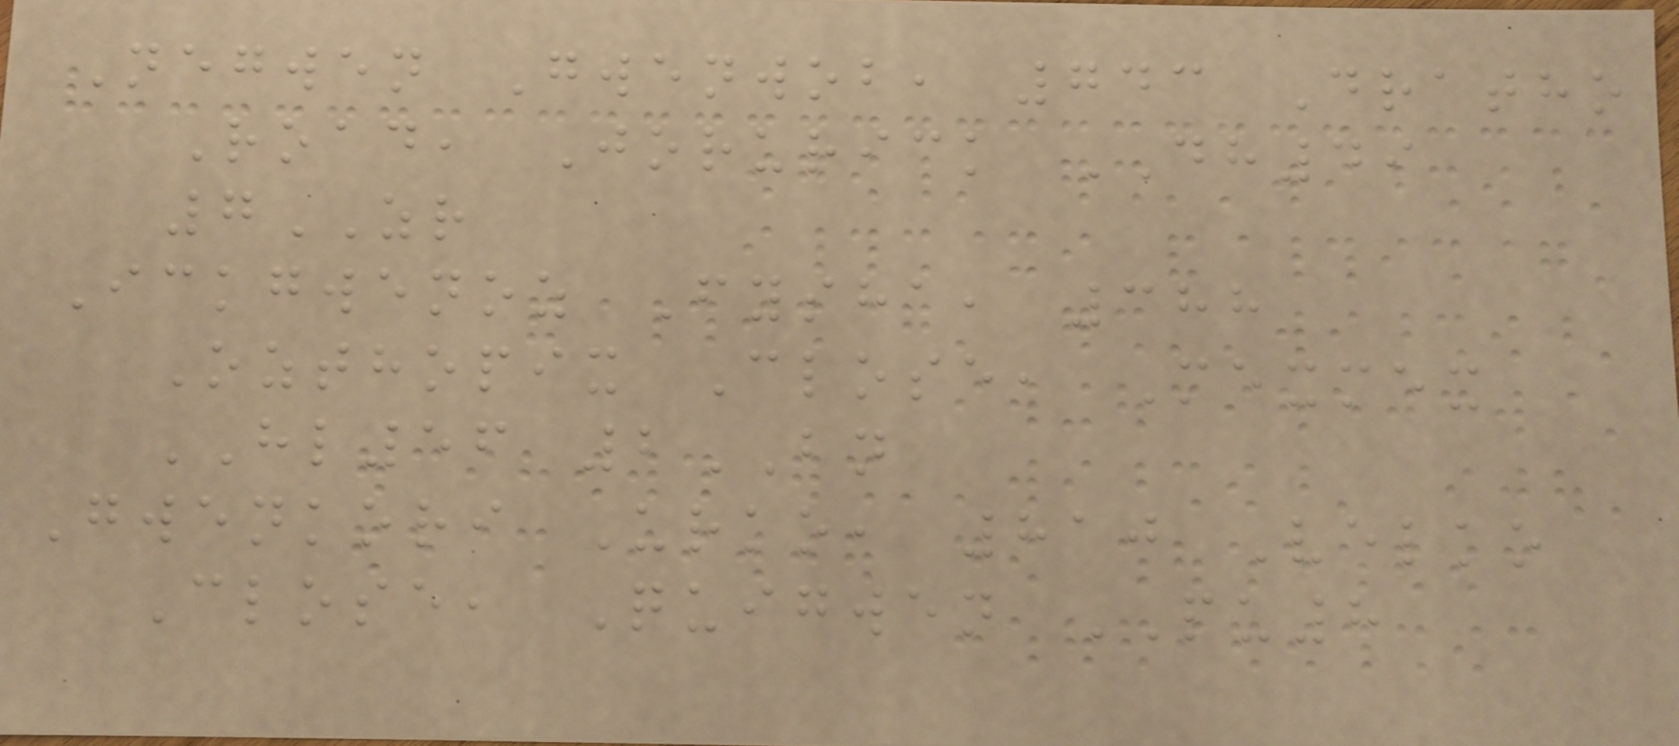Negwen Gwenwob, 743 Dratho
Road, Jorurick DH49
7ZR
Ickgwenoz Fysha, 388
Ozthopix Close, Mexmex
HL56 2BN
Gwenkori Urko, 810 Velko
Close, Quigwen PU8
